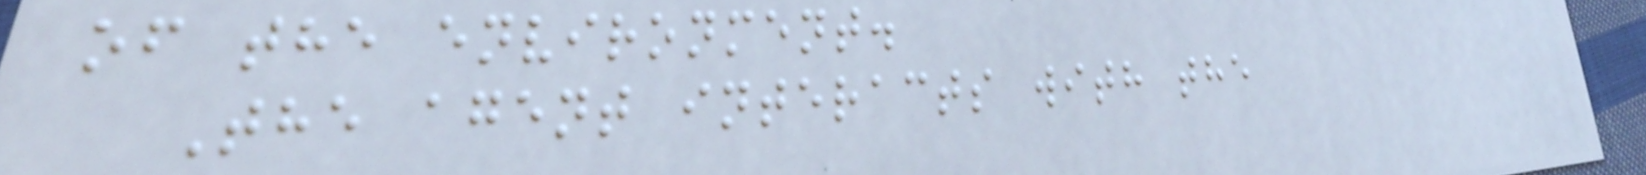of the environment.
The agent interacts with the
